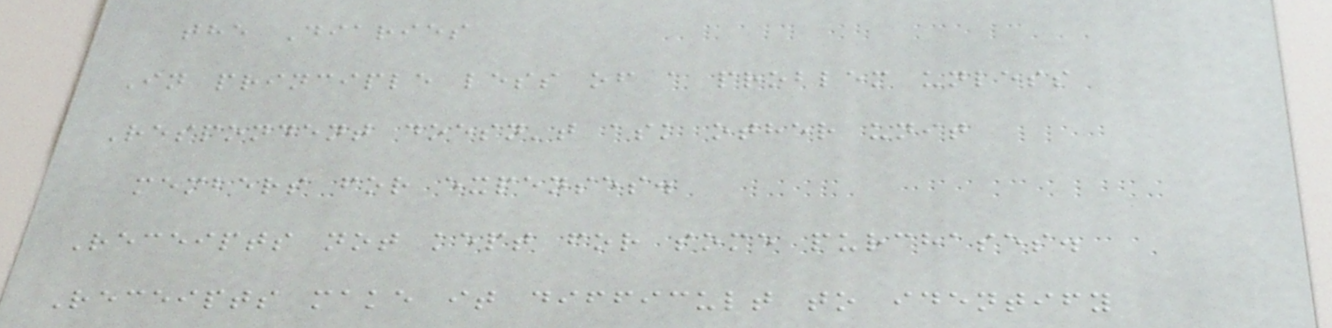the Diaries
In principle less of a problem unless
Respondent doesn't ask other unit
members for expenses.
Receipts not kept for some purchases.
Receipts make it difficult to identify
